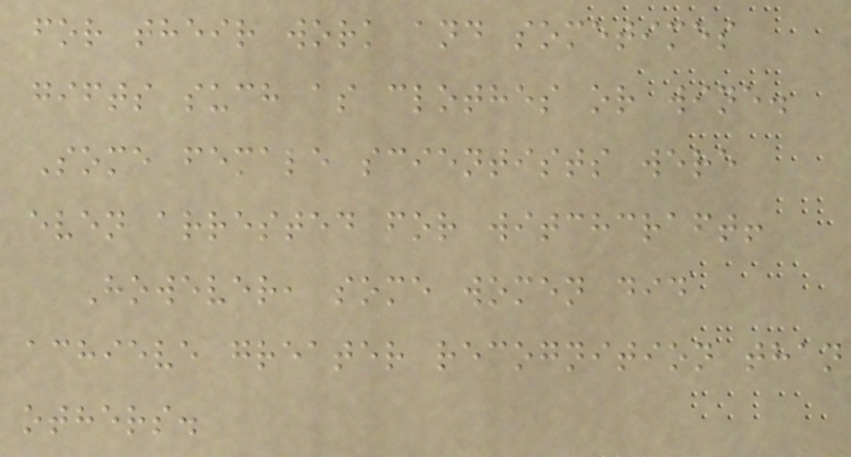for their work and sometimes
gifts such as clothes or wine.
Some female scientists were
even arrested for witchcraft!
However, some women did
achieve greater recognition than
others.
